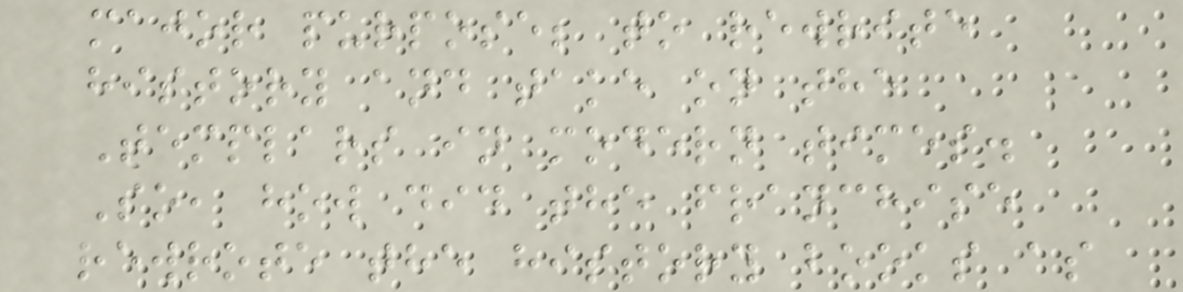major purpose; to rewrite
history and take on the
Templars in modern times.
So, how did the franchise
rewrote the history books as
